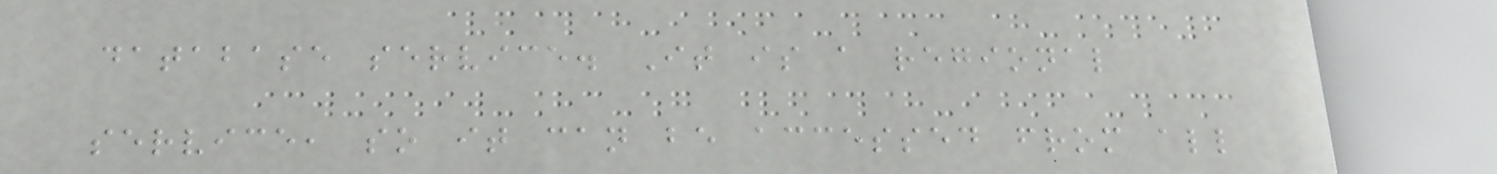database service. It is a regional
service, so it can be accessed from all
